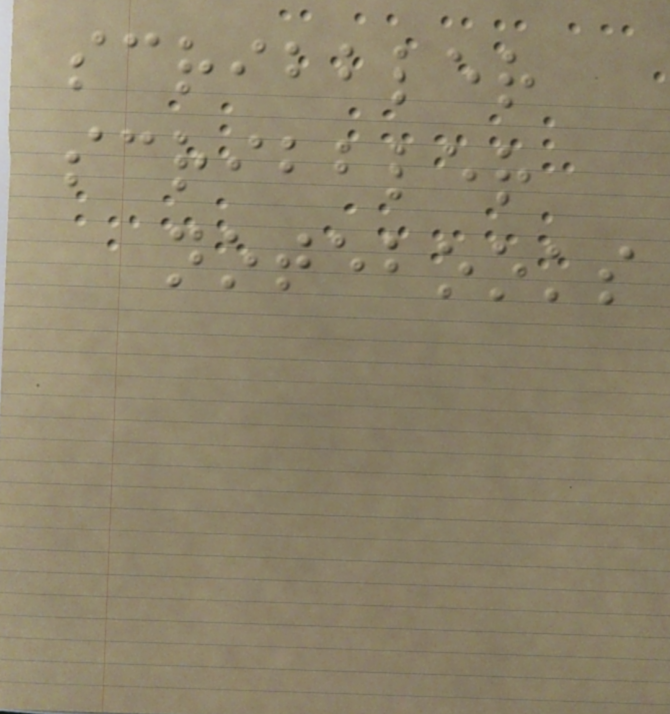scribbler
scribbler
notebooks
